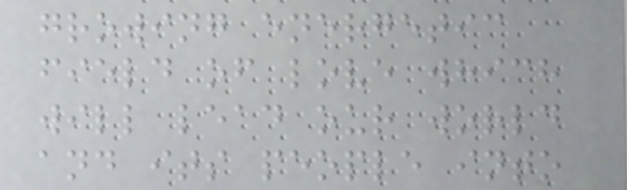growing energetic
field of love which
will lead our world
and its people into
